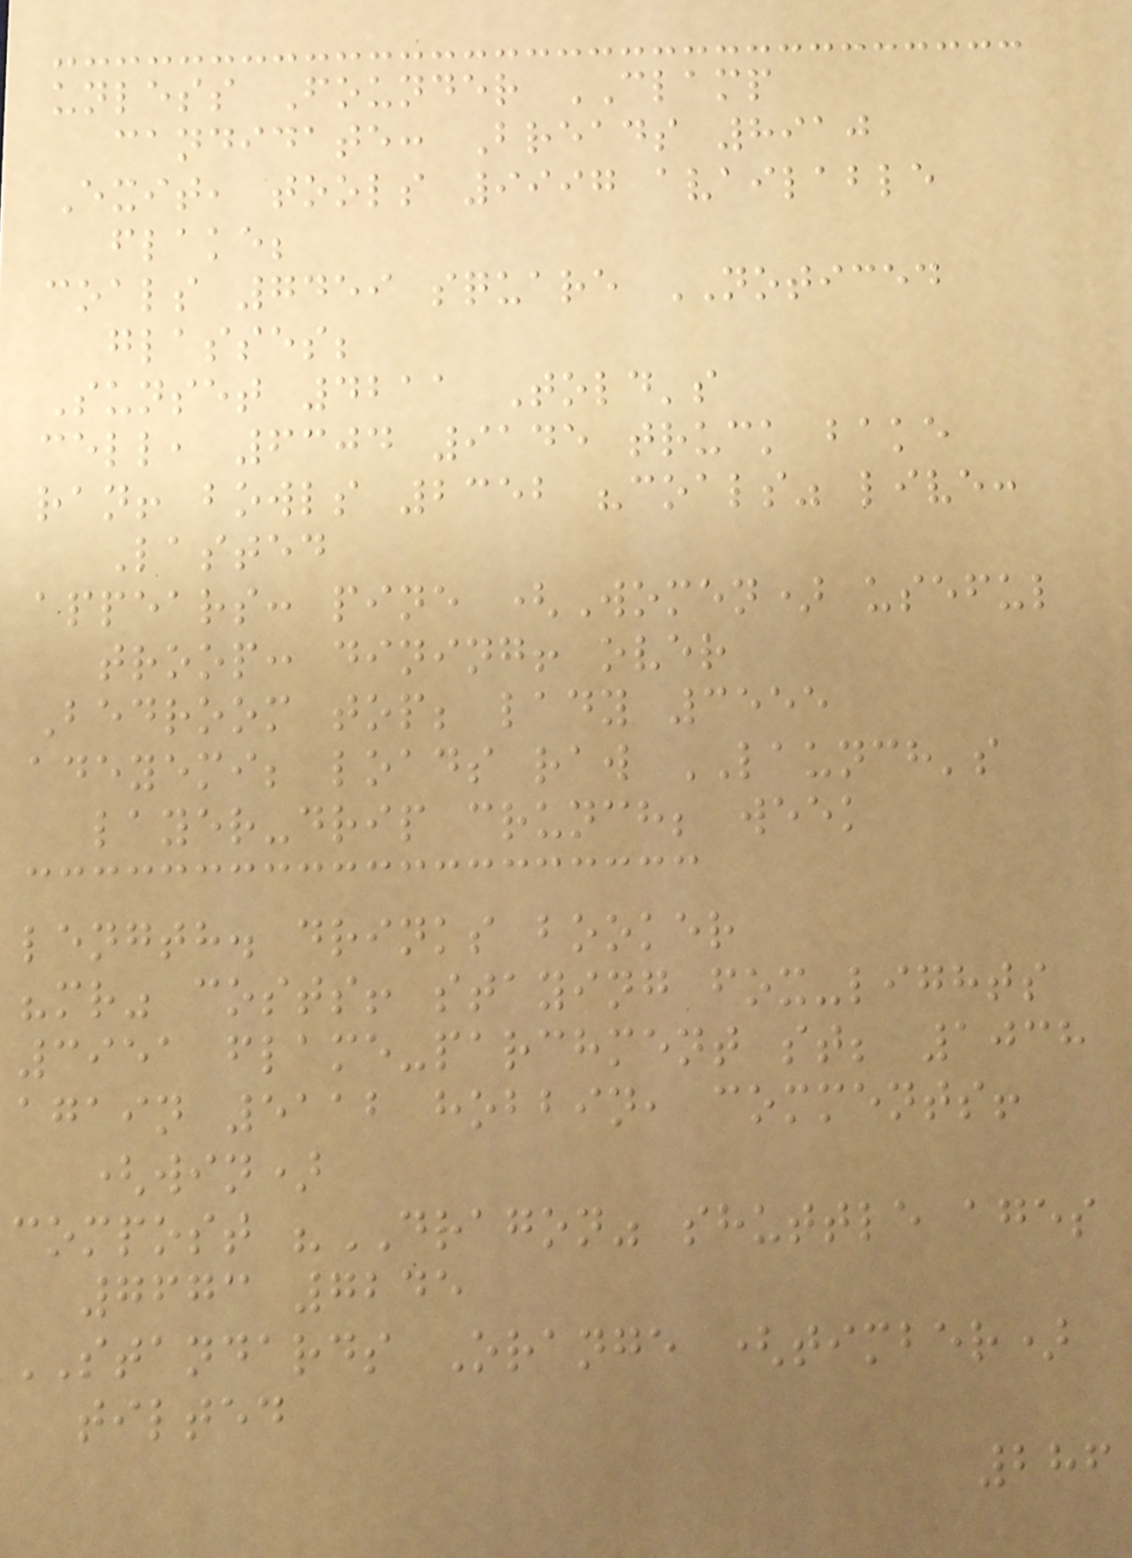unless Founder CLAMP
candidate: Breads 8910
Exit, tools 9997 available
flake;
coals 7459 square NOTICED
glasses;
Sunset 4211 Told's
cell, 6304 9145 truck bake
ran! bowls 2352 "coals" live:
Lasted
appears: pine (Women) useful
troop: dining! over
Bedroom top; lady 3555
adeyemi; loads raw LAUNCH's
layer-drip crunch; week
length. drinks booker
"mr" costs! staying fox-lights
3951 flame-parchment st; 1038
again 5112 hobbin, comments!
(win)
compost "DRAGON" shuttle ages
7673 7245
STANDARDS Orange (timber)
tilted
286
